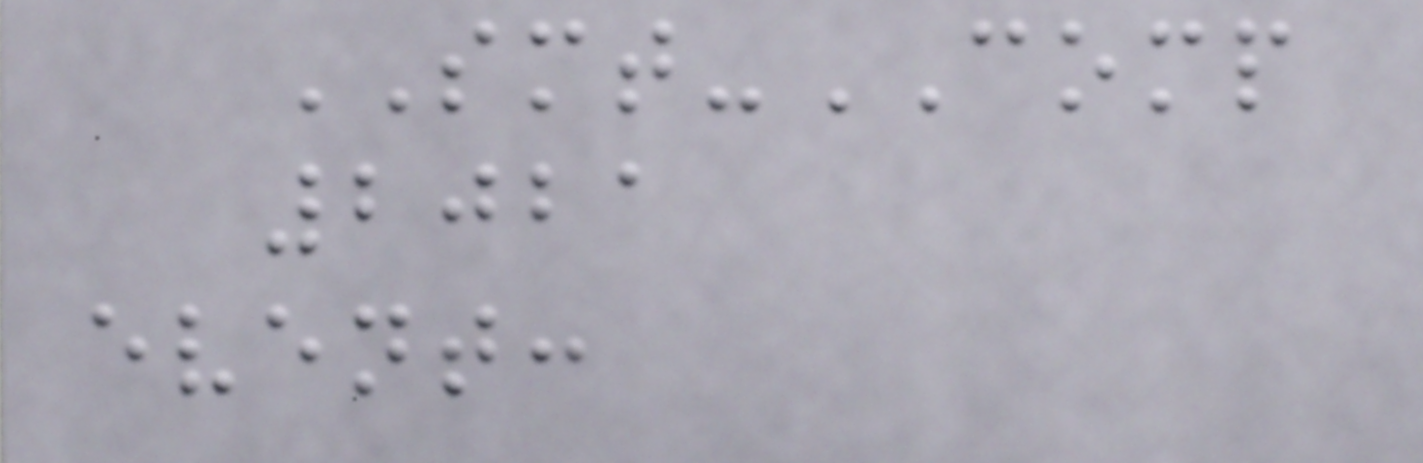SMT-COMP
2021
event:
